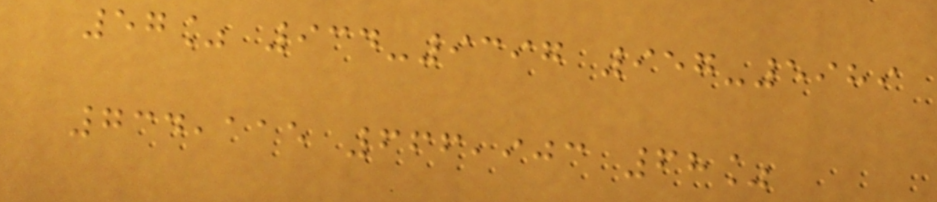57% 934-9397 957-5989
734,115 666,903 68%
